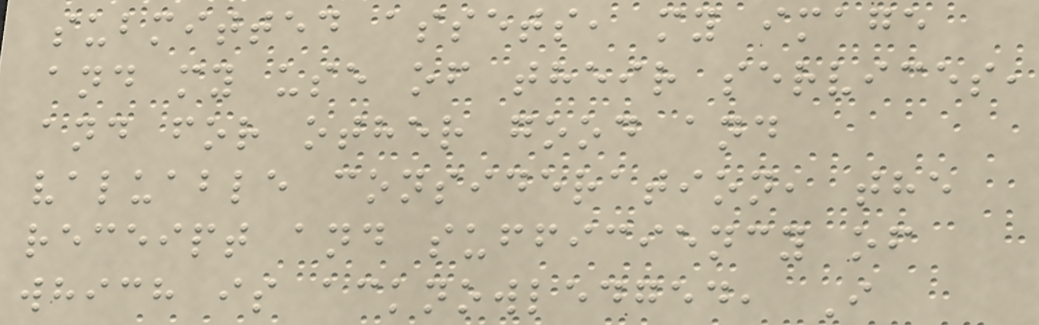submitted assets, my image
and my use of their services,
and for other good and
valuable consideration, the
receipt and sufficiency of
which is acknowledged, I
